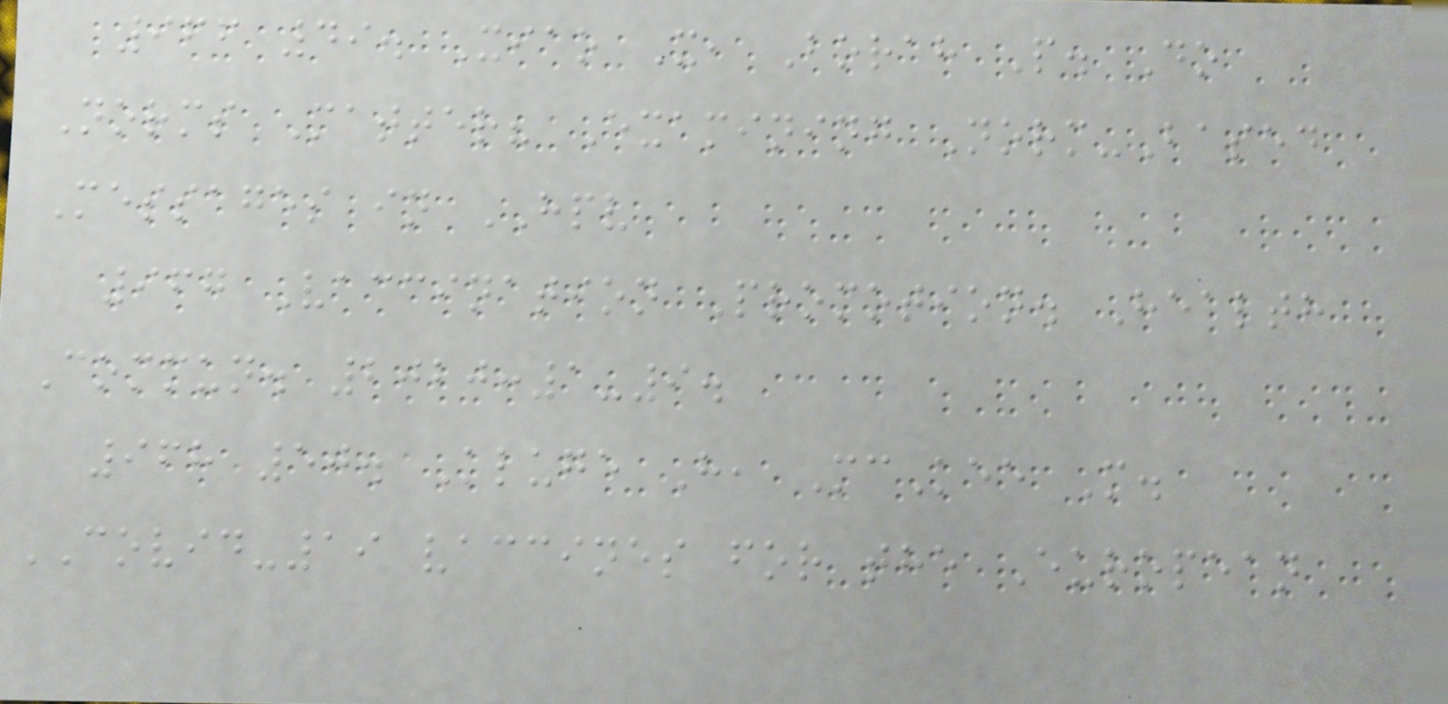966 49. Xiao X, Borah P. Do
Norms Matter? Examining Norm-Based
Messages in HPV
967 Vaccination Promotion. Health
Commun. 2020:1-9.
968 50. Kluge H, McKee M.
COVID-19 vaccines for the European
